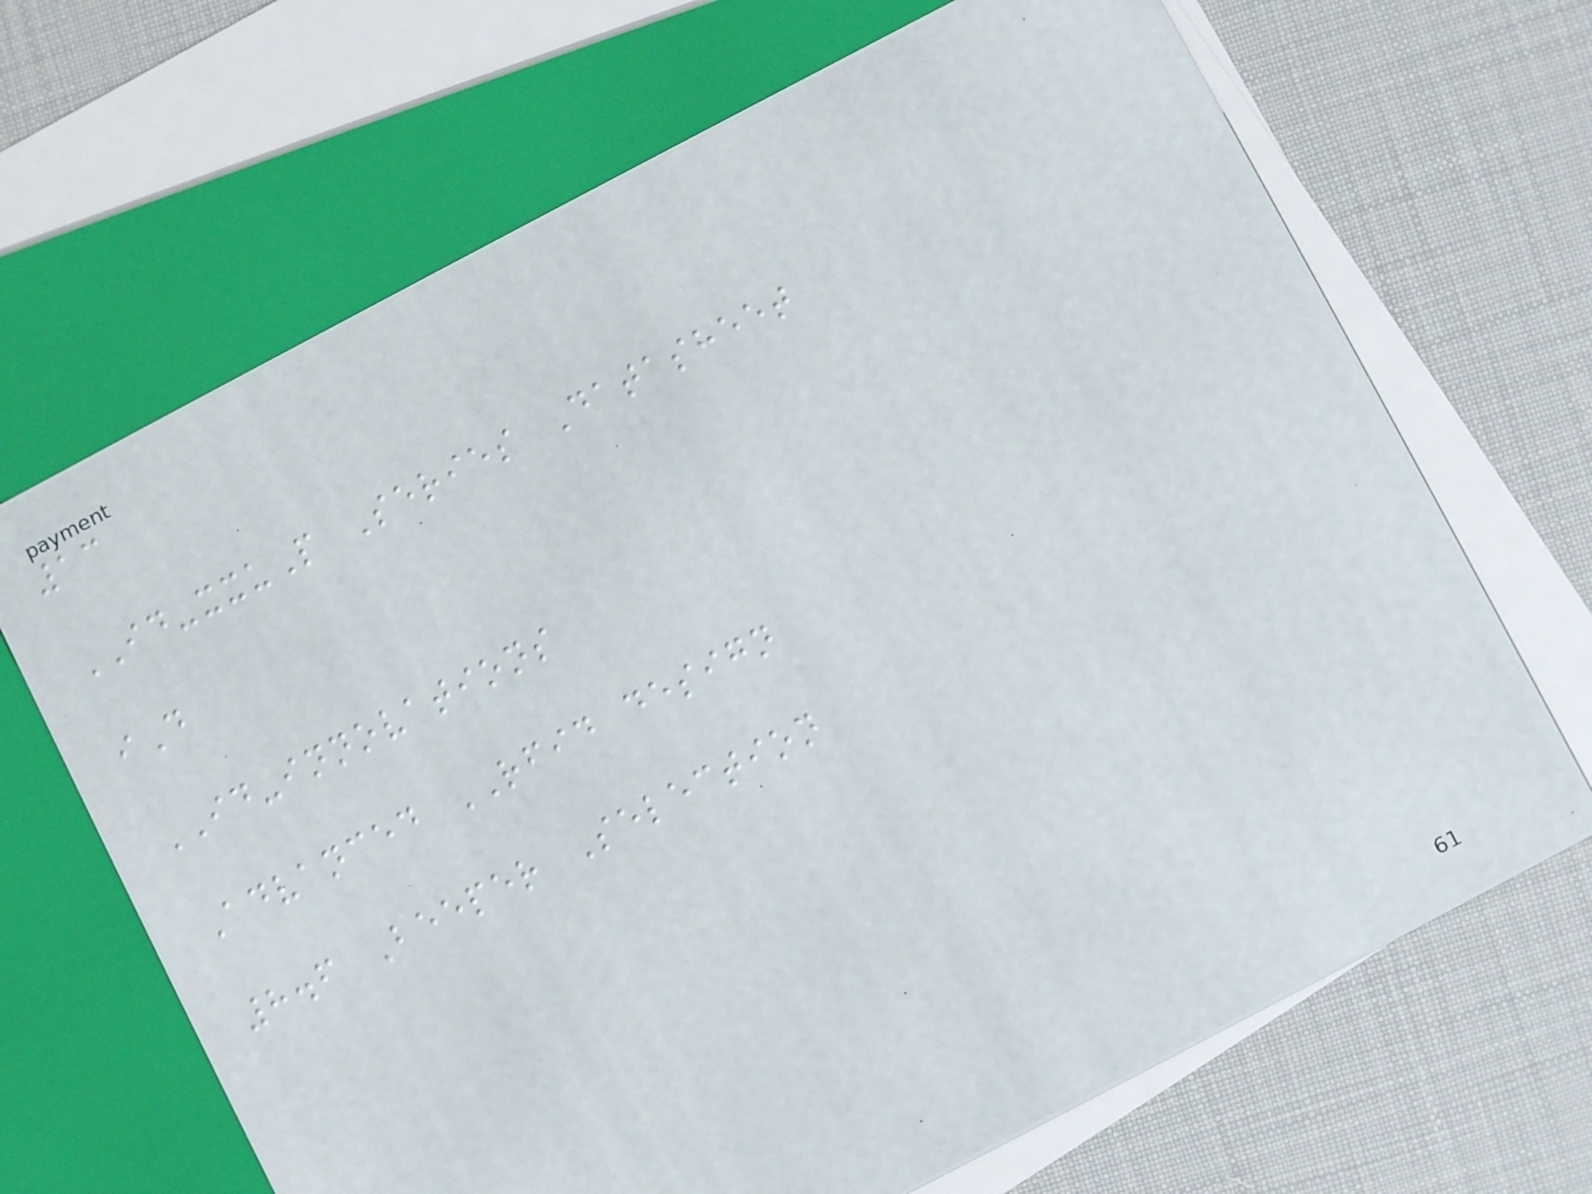13
ID-xxuP Series Datasheet
iD
ID-innovations
Advanced RFID design
8.6 Beeper Selection
